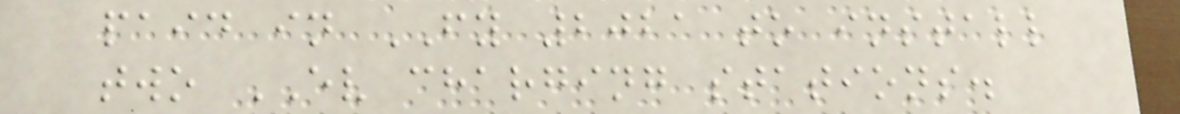paid in FY 2021 to install
two EV charging stations.
